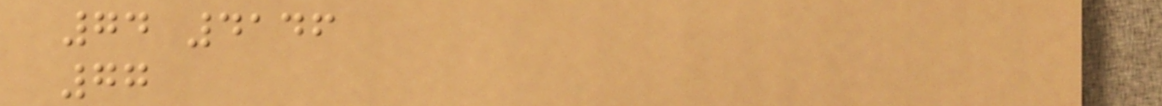74 4146
77
